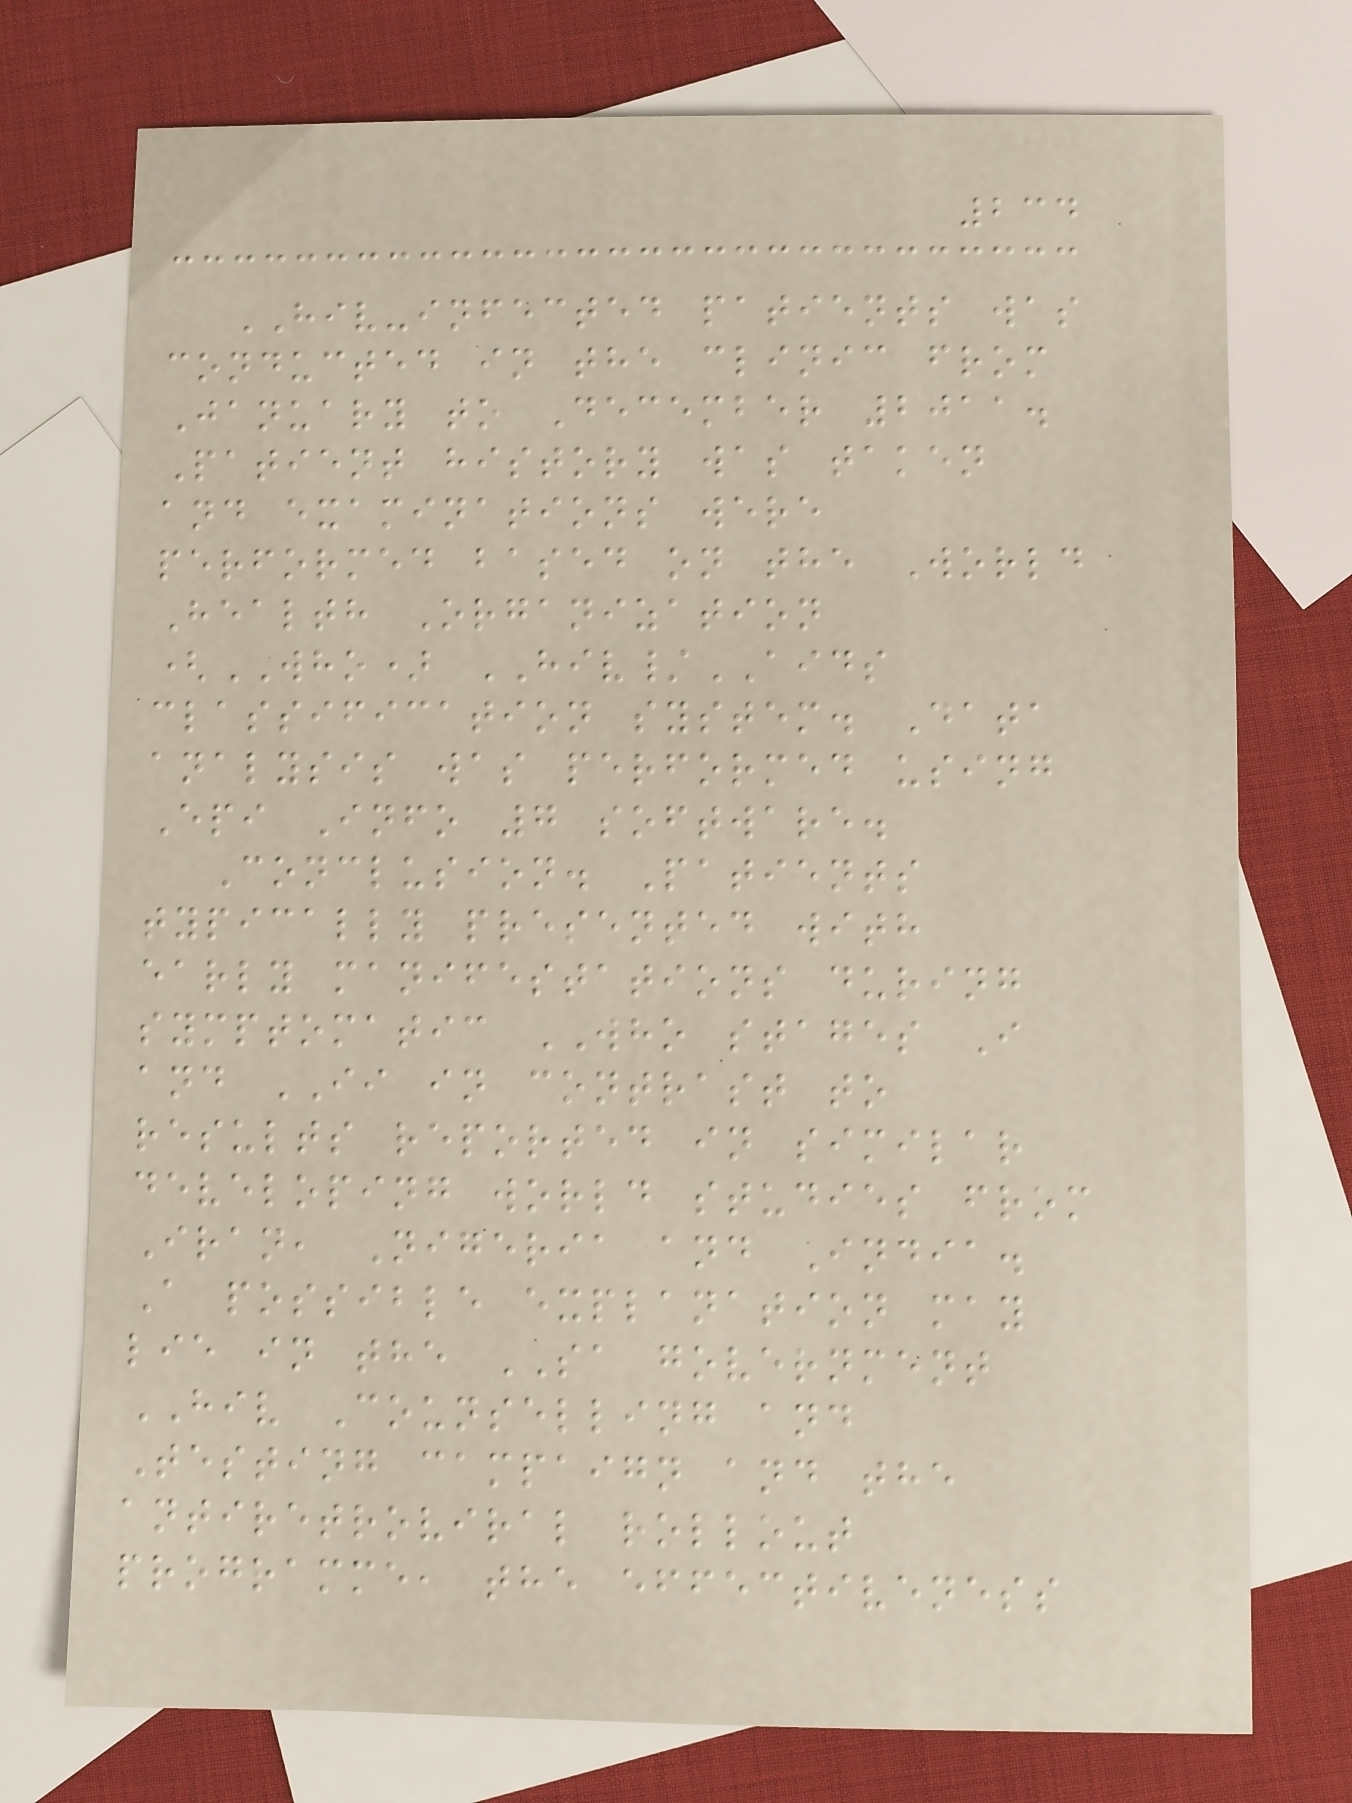234
HIV-infected patients was
conducted in the clinic from
January to December 2011.
Patient history was taken
and examinations were
performed based on the World
Health Organization
(WHO) HIV/AIDS
classification system. Data
analysis was performed using
Epi Info 7 software.
Conclusion. Patients
typically presented with
early manifestations during
symptomatic WHO stages I
and II in contrast to
results reported in similar
developing world studies from
Iran, Nigeria and India.
A possible explanation may
lie in the SA government
HIV Counselling and
Testing campaign and the
antiretroviral rollout
programme, the effectiveness
